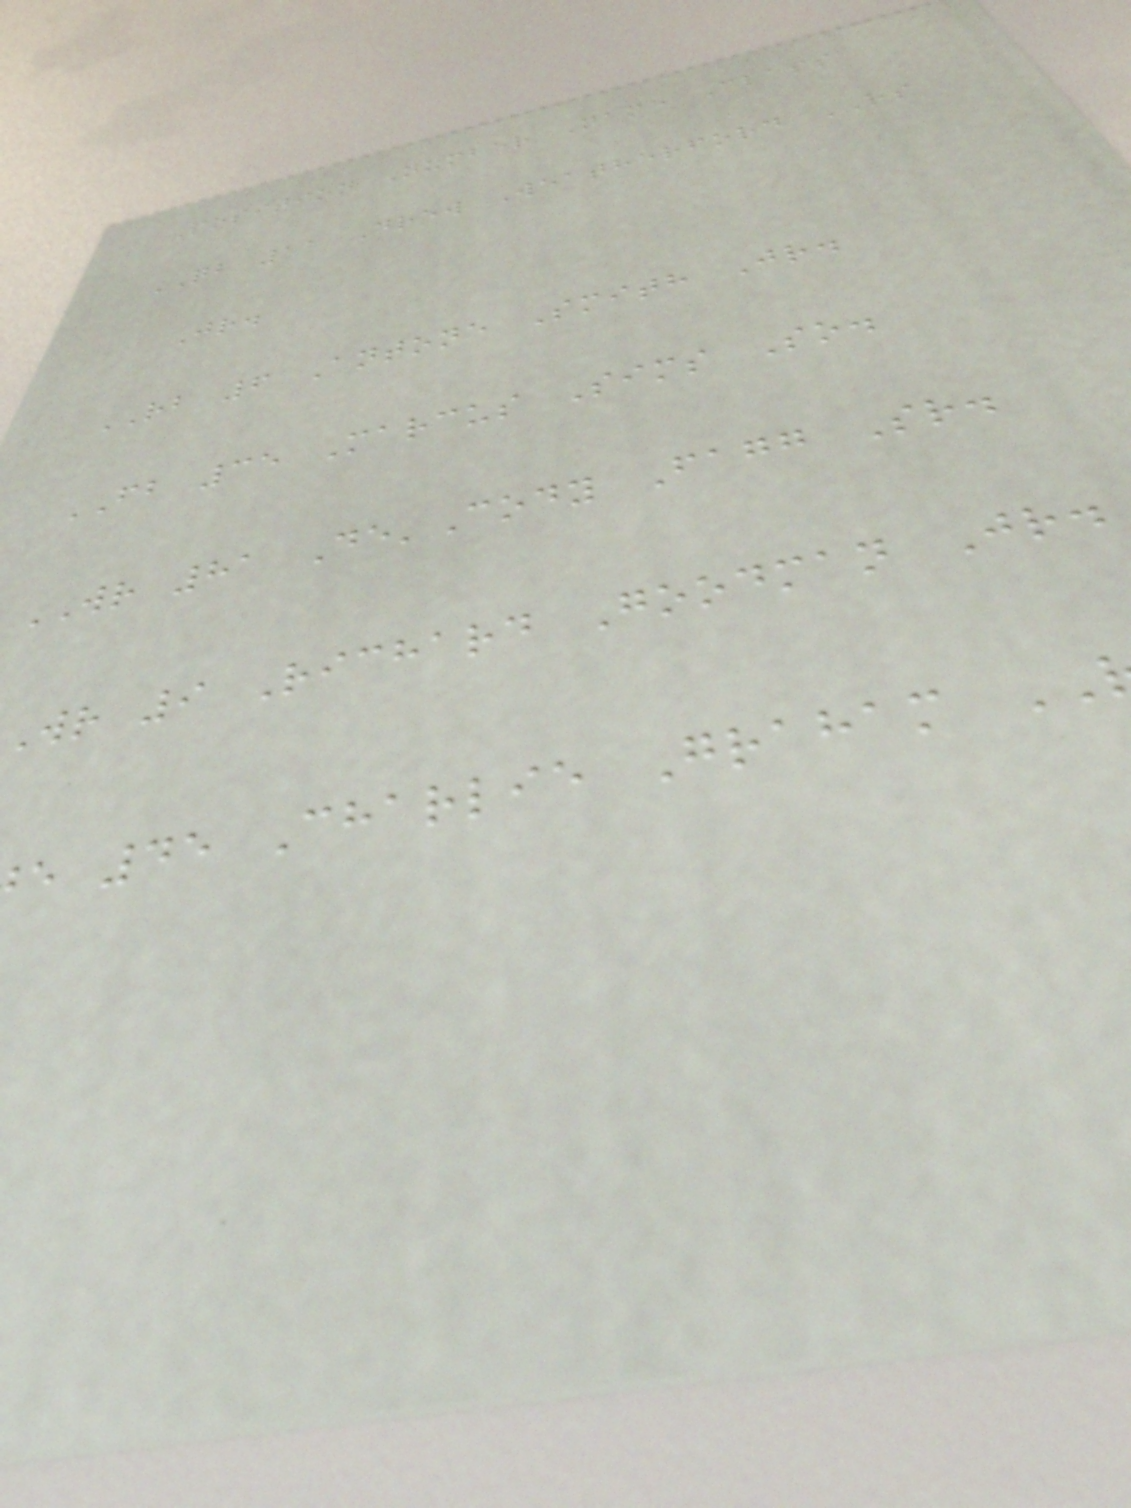Position Number Name Class
QB 11 Drew Weatherford RS
Jr.
RB 6 Antone Smith Jr.
FB 35 Marcus Sims So.
WR 81 De'Cody Fagg Sr.
wr 9 Richard Goodman Jr.
e 45 Charlie Graham
